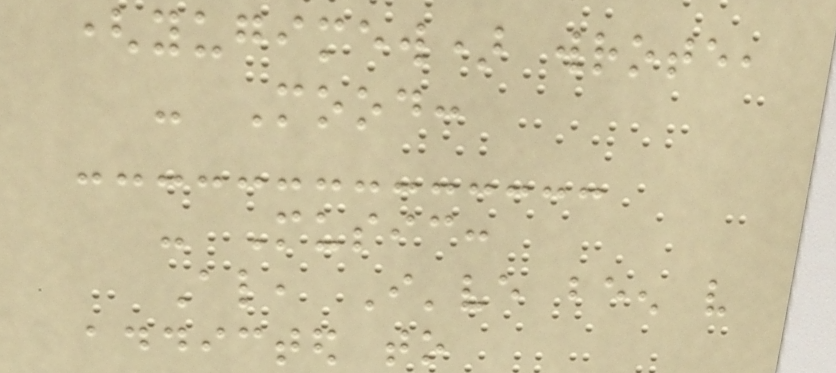(yugimew) wrote,
- Mood:
- Music:
Also, I've been very
addicted to
